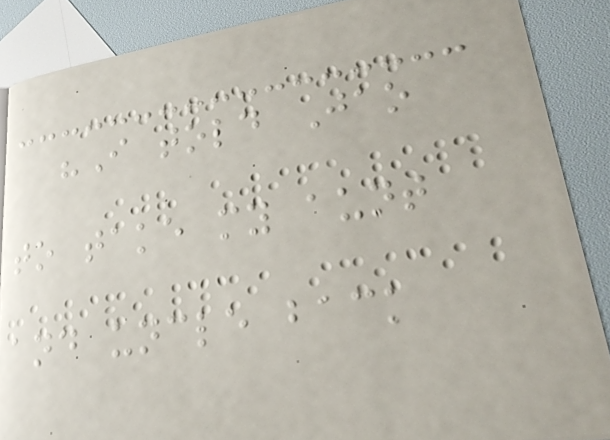"I told Jao
to take my aunt
and uncle back
